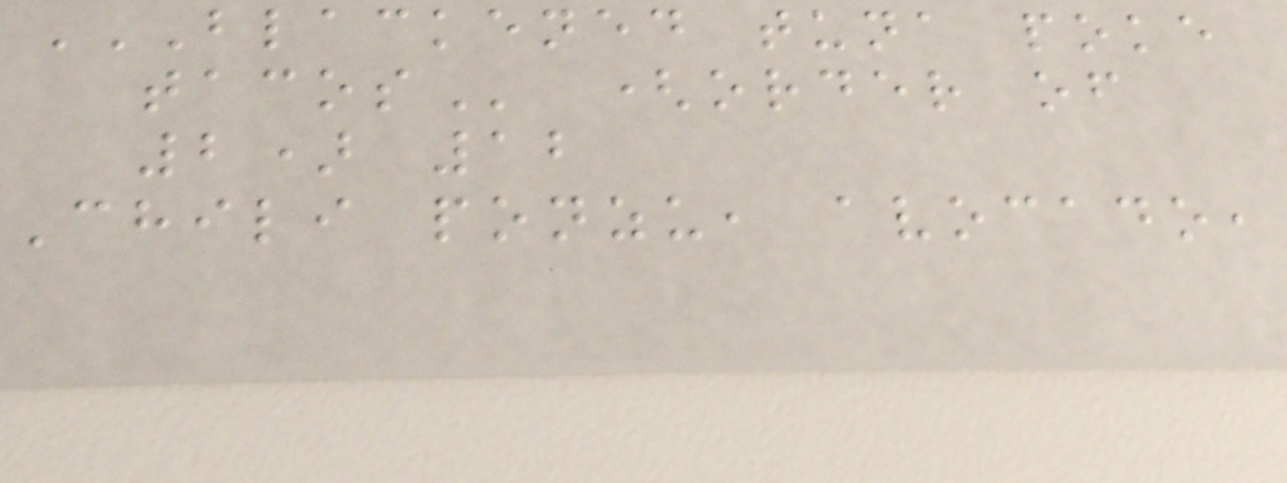BLACKENED TUNA POKE
TACOS (order of
2) 12
Chili ponzu, avocado,
